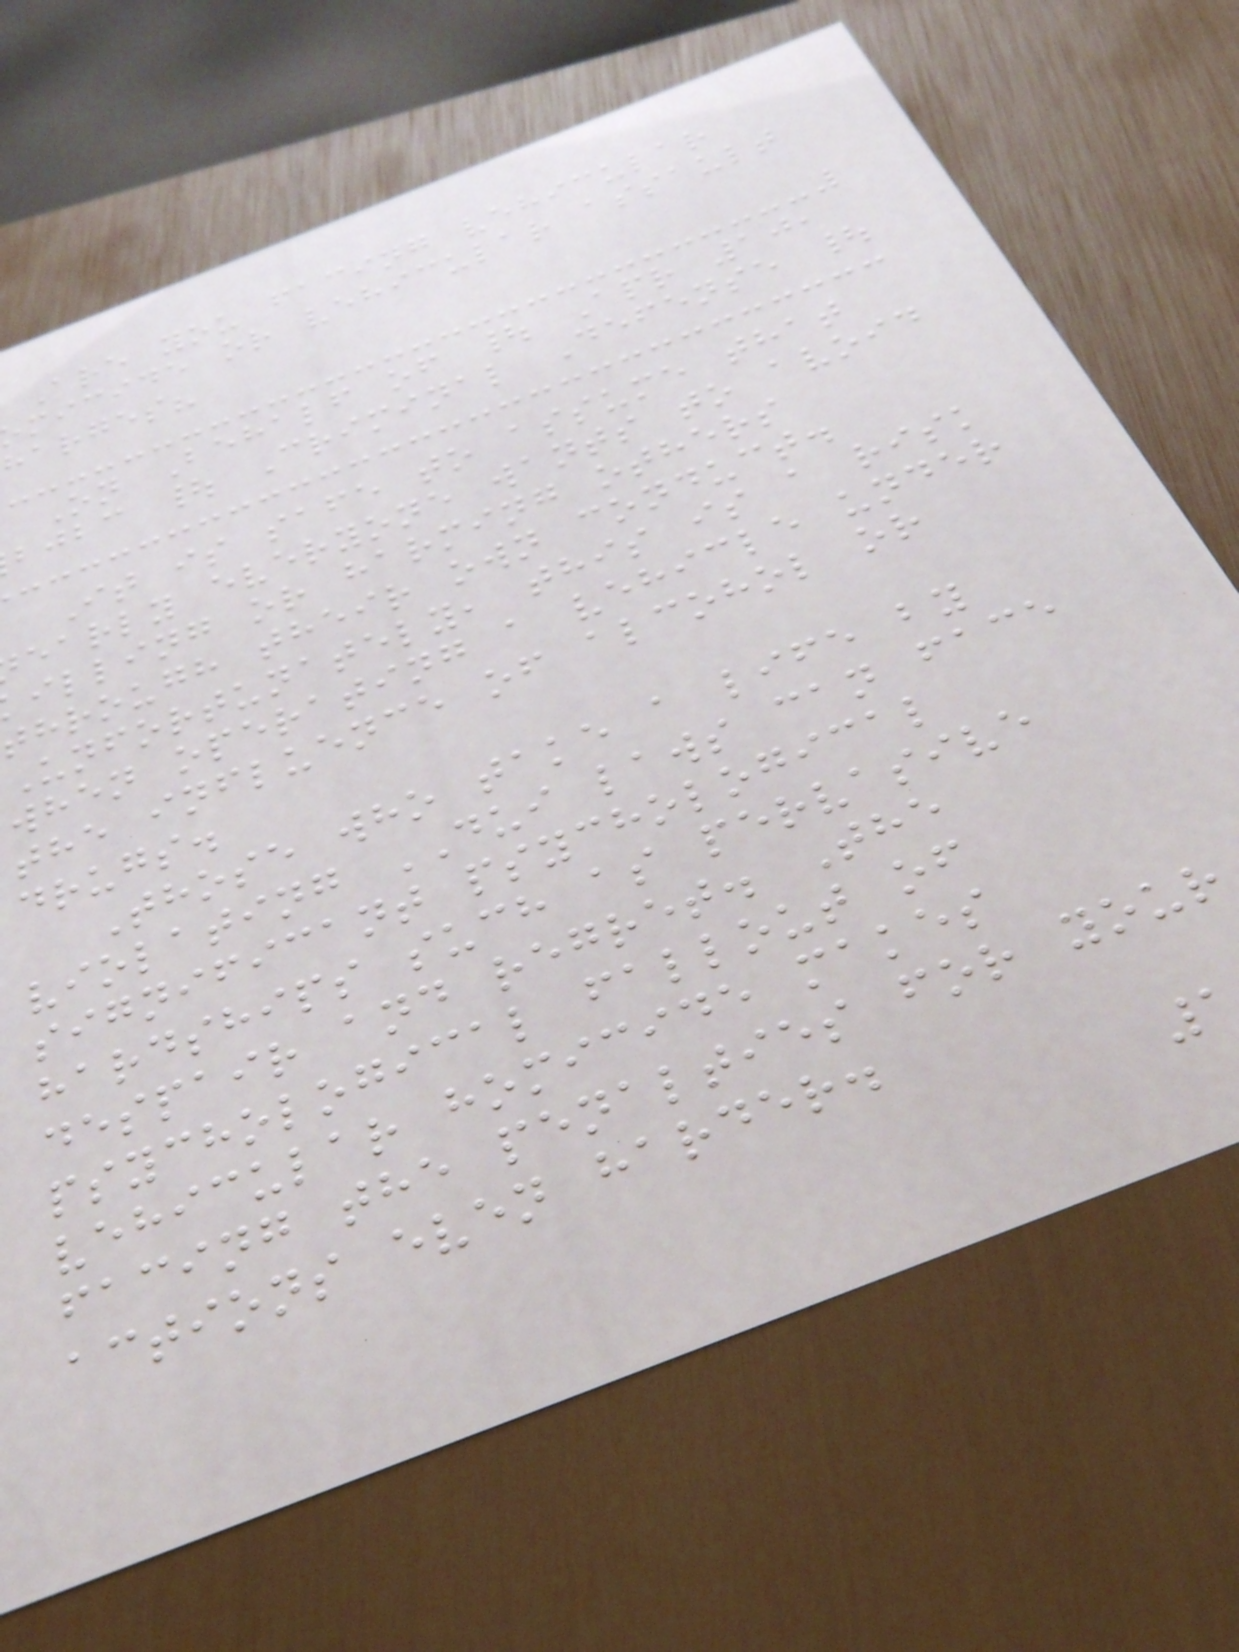Are you facing vehicular
micide or vehicular assault
harges?
On Behalf of | Apr 10,
bjbc | Criminal Defense |
It is safe to assume that
early everyone wants to avoid
illing or harming others
through their own conduct.
Unfortunately, this is a risk
when operating a vehicle under
the influence of alcohol or
drugs.
Those who take a life by
violating DUI laws can face
significant psychological
hardships such as pervasive
despair and regret. The
psychological fallout of
vehicular homicide makes
facing the penalties for your
actions even harder.
